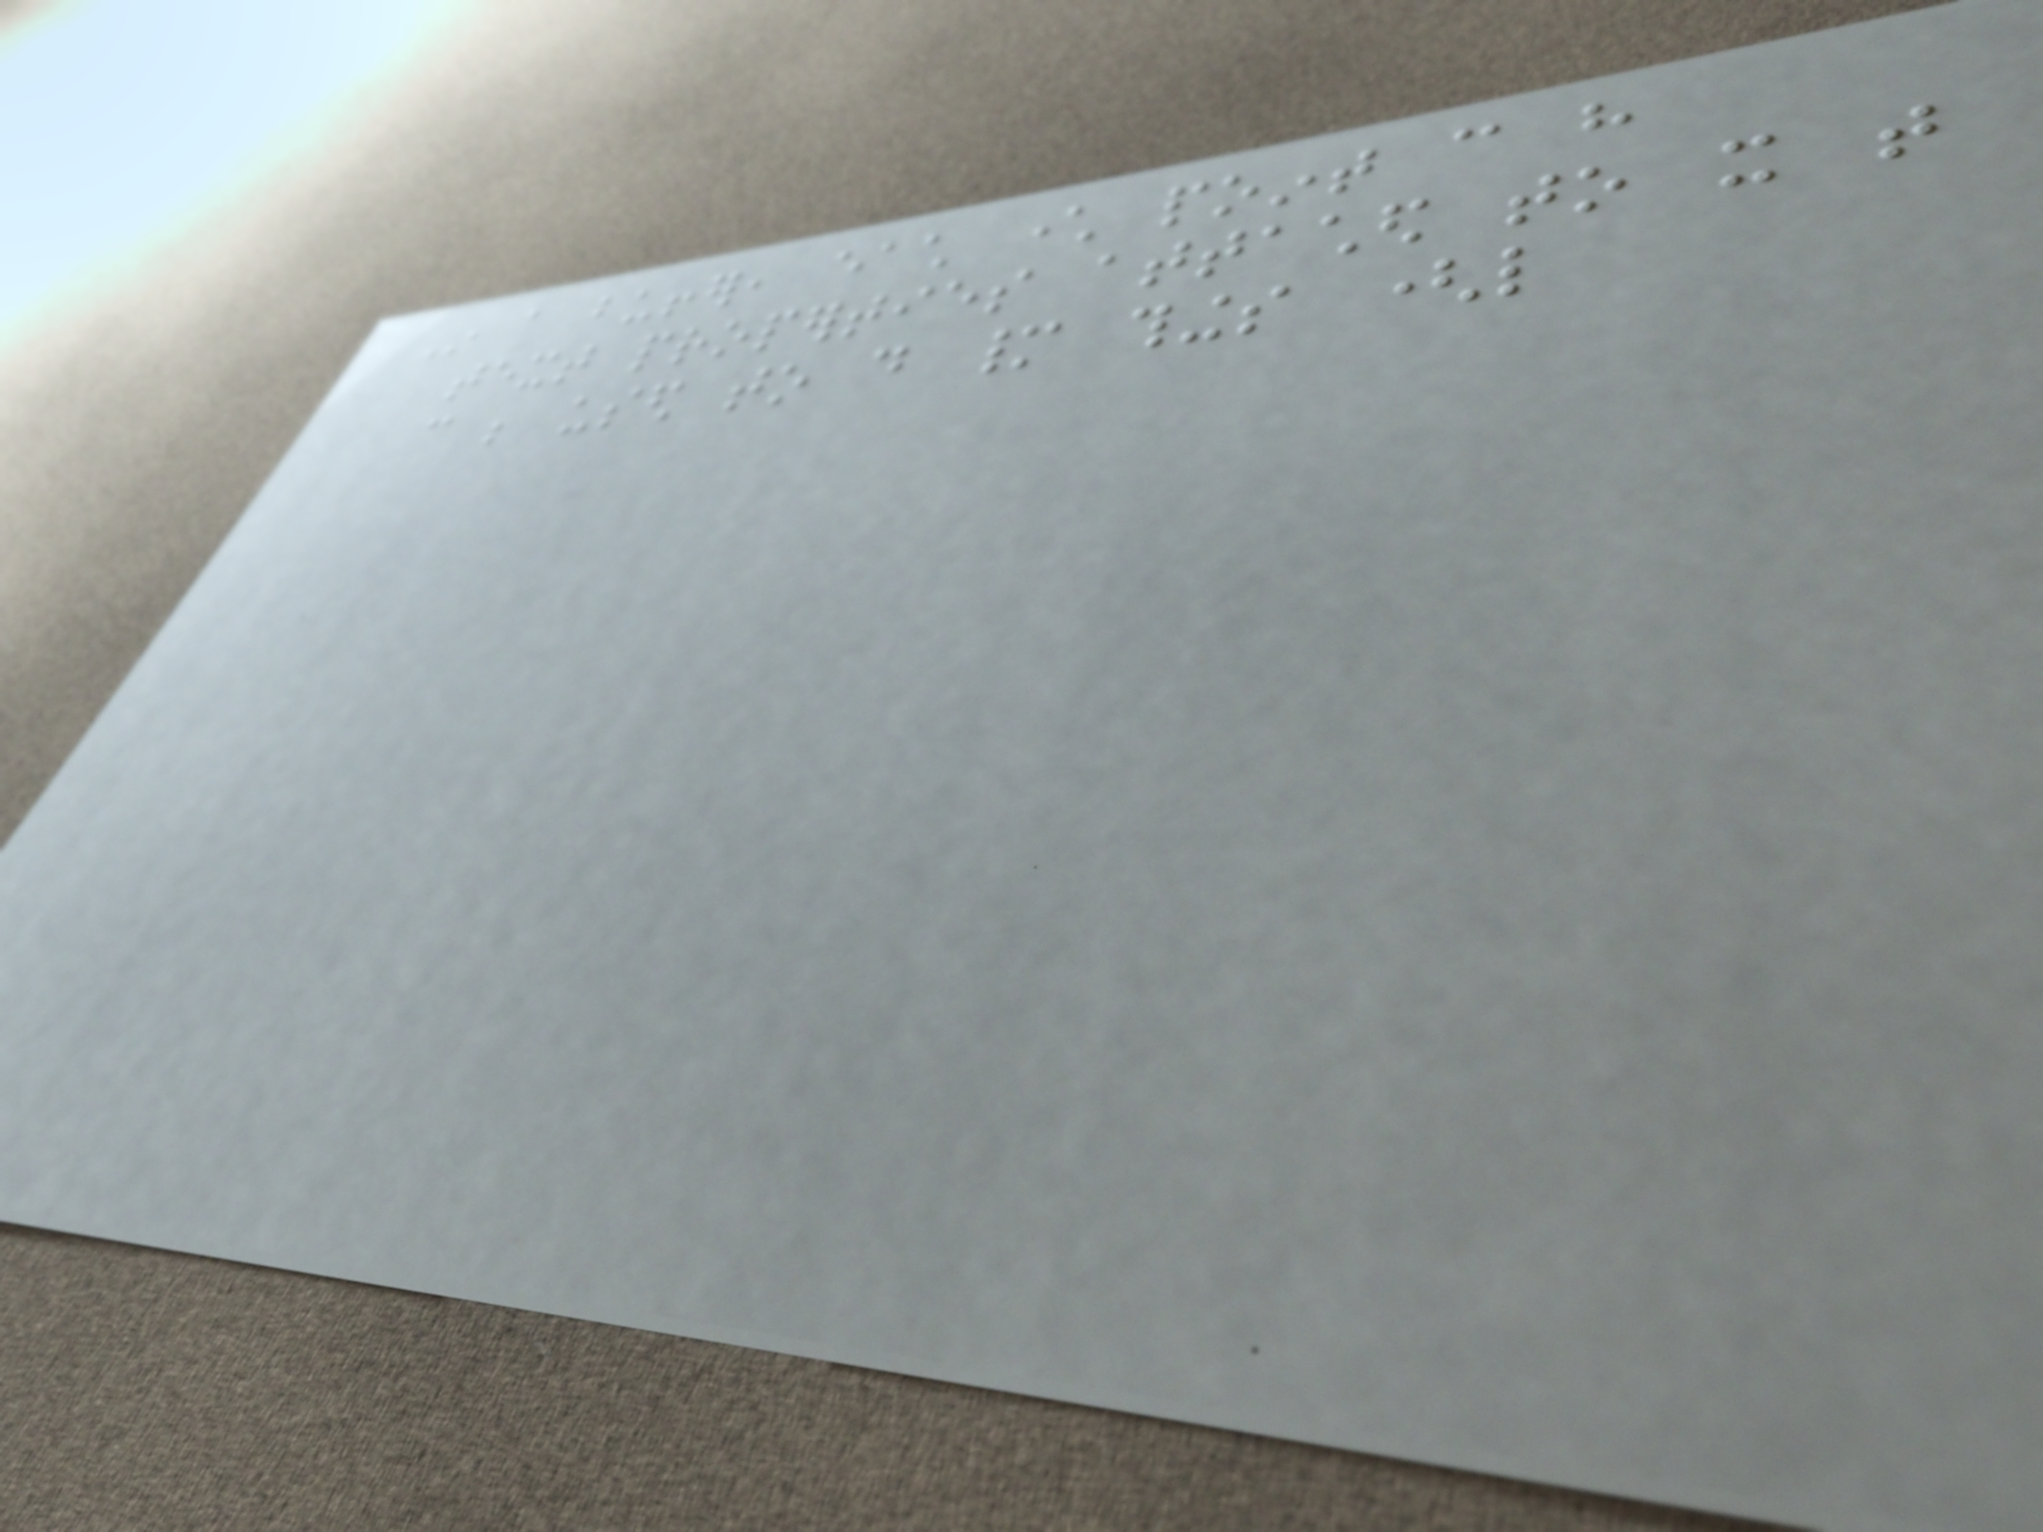In a buffer, each character point can have
text properties attached to it that
can be used to do many things (like
